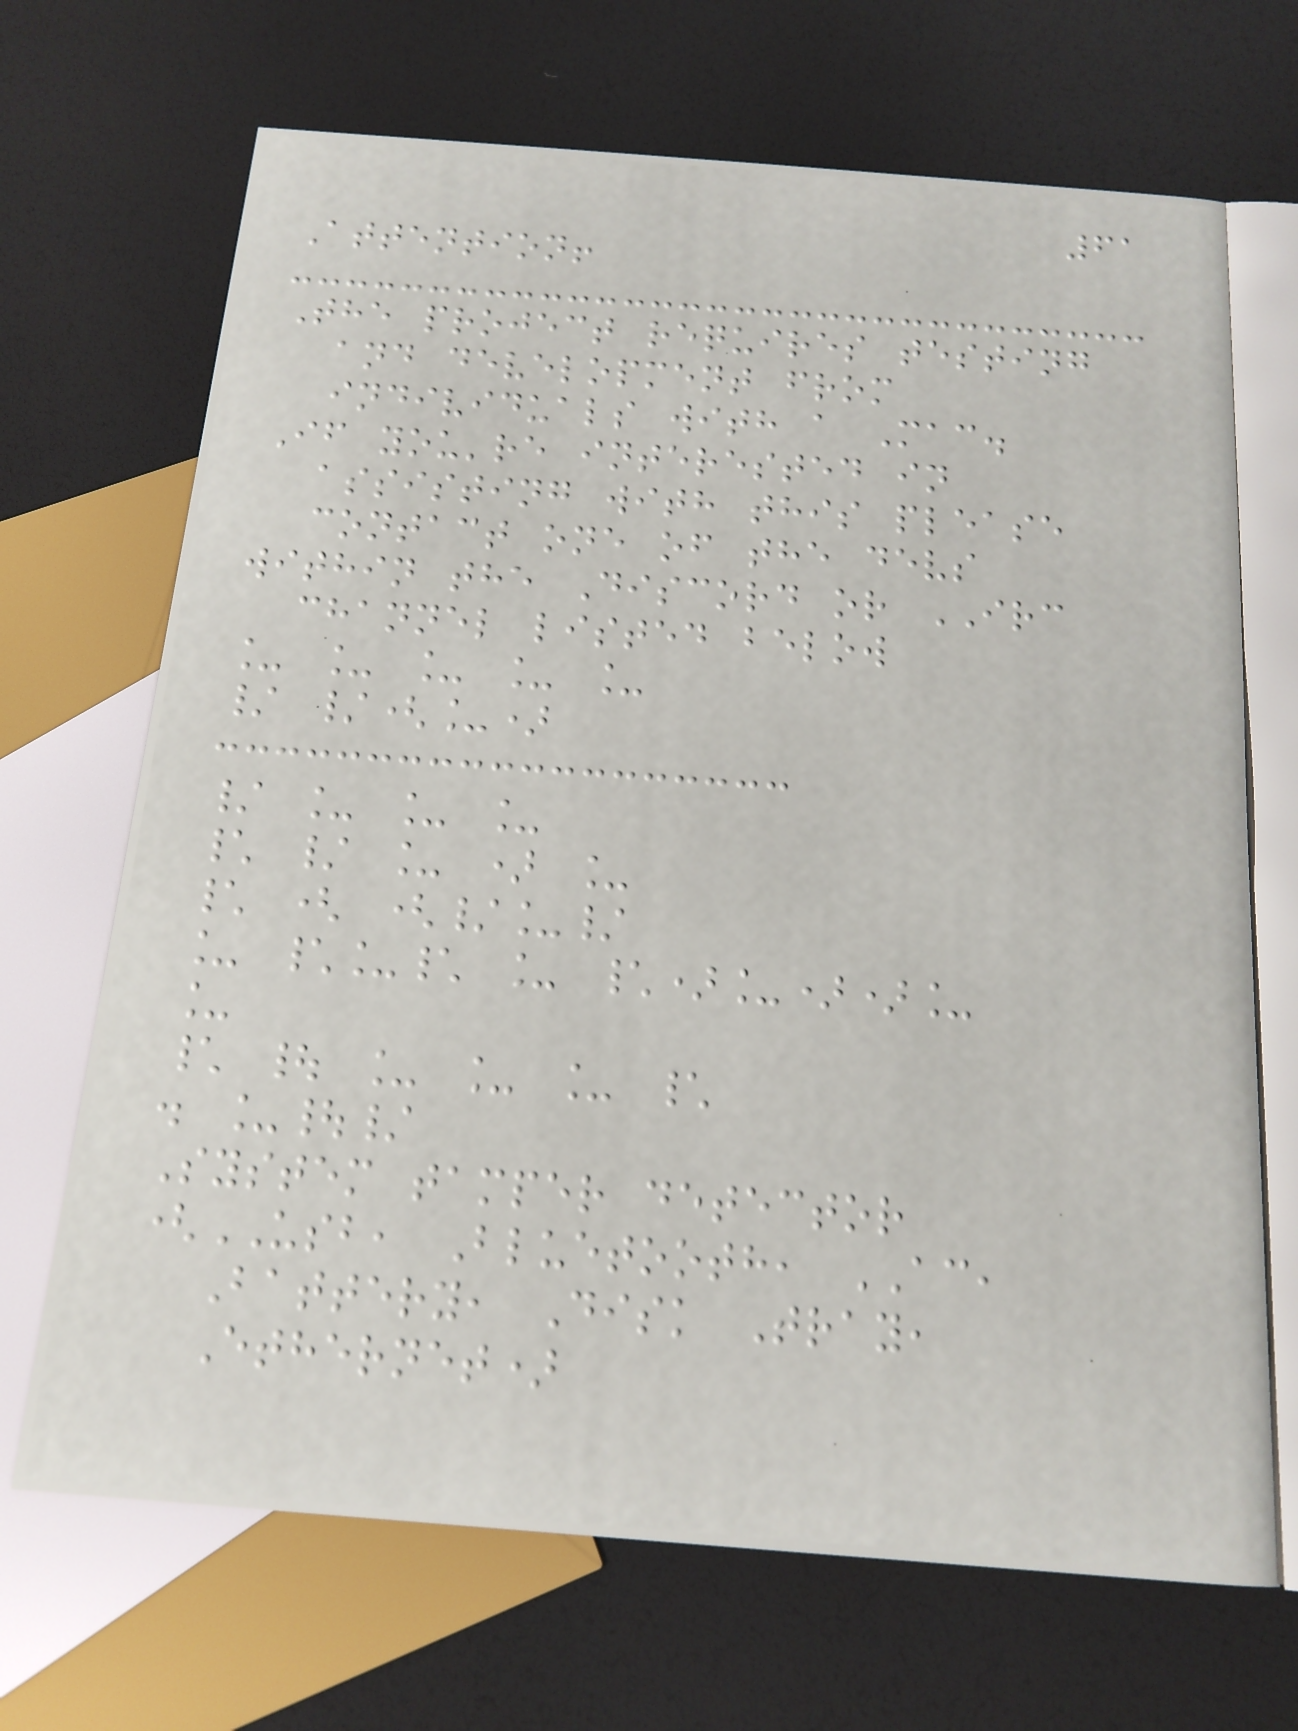61
Attention!
The project requires testing
and development from
individuals with a Mac.
If you're interested in
assisting with this please
contact one of the devs
within the Discord or IRC
channel listed below
_ _ _ _ _
/ /(_)
/ _ _ _
\ / _ ) _
\ ( (/_/
_ \_\ _ \)_))_
_
\ | _ _ _ \
. _|/
System tamper detector
(USB, Bluetooth, AC,
Battery, Disk Tray,
Ethernet)
